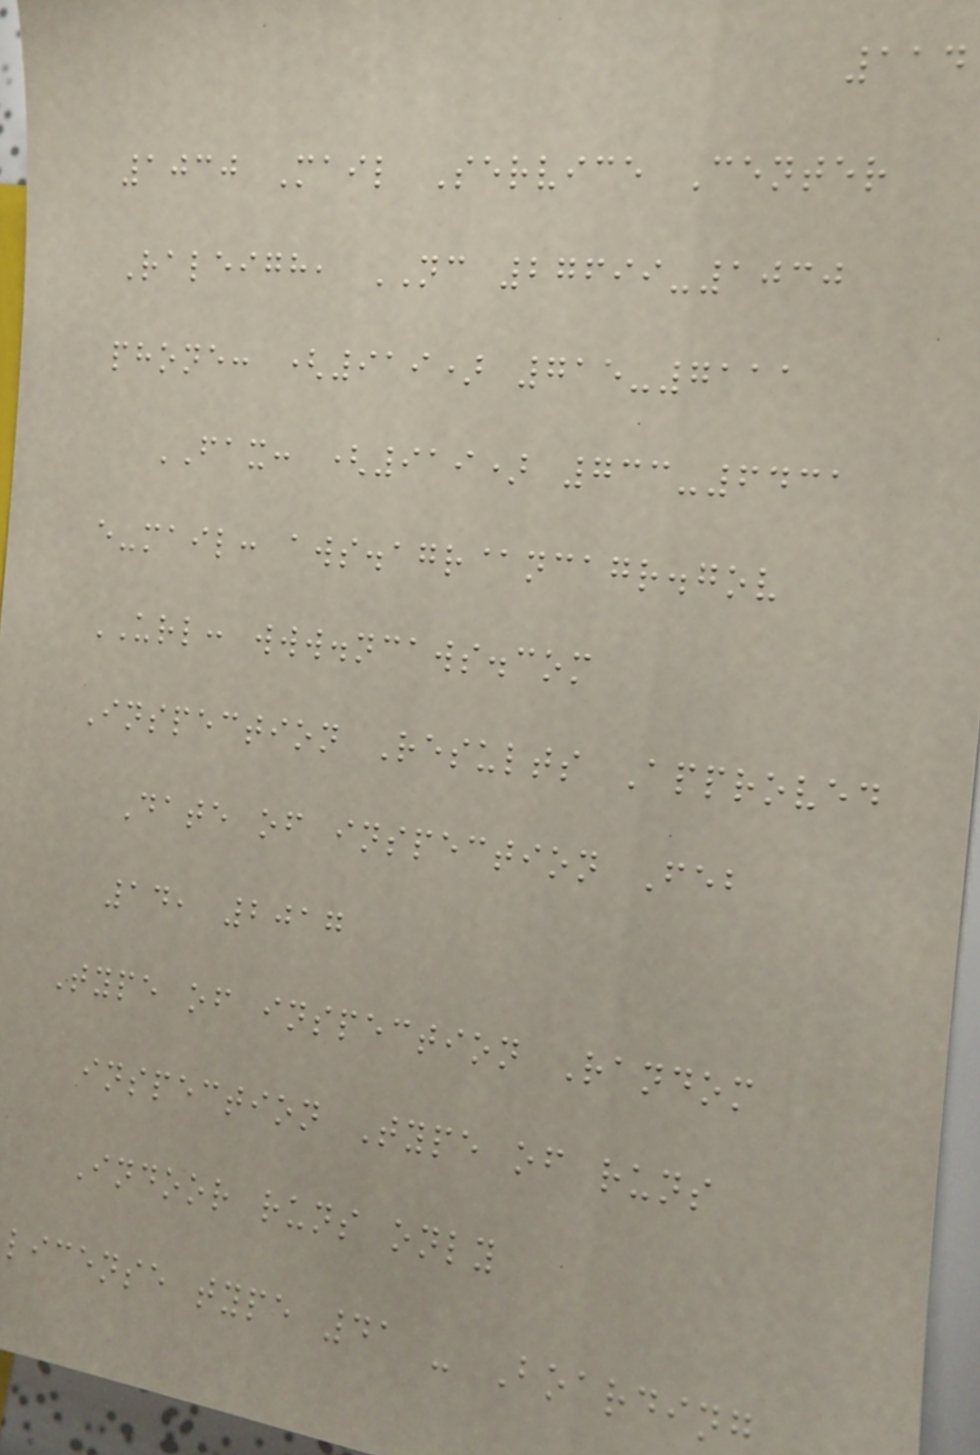114
1030 Mail Service Center
Raleigh, NC 27699-1030
phone: (919) 715-7111
FAX: (919) 733-6431
e-mail: aws.agr@ncagr.gov
URL: www.ncaws.com
Inspection Results Approved
Date of inspection Feb
14, 2017
Type of inspection Random
inspection Type of runs
Indoor runs only
license type 41 - Boarding
